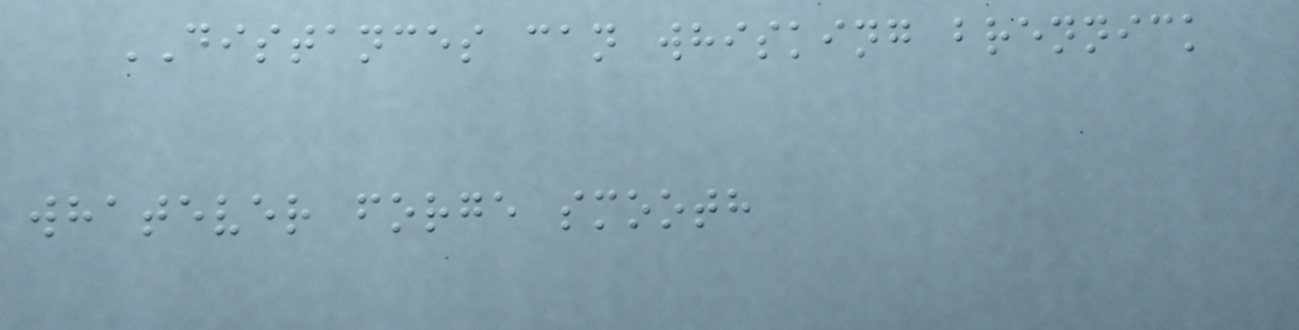DISTANCES can whisking brennick
whatever forge smooth
